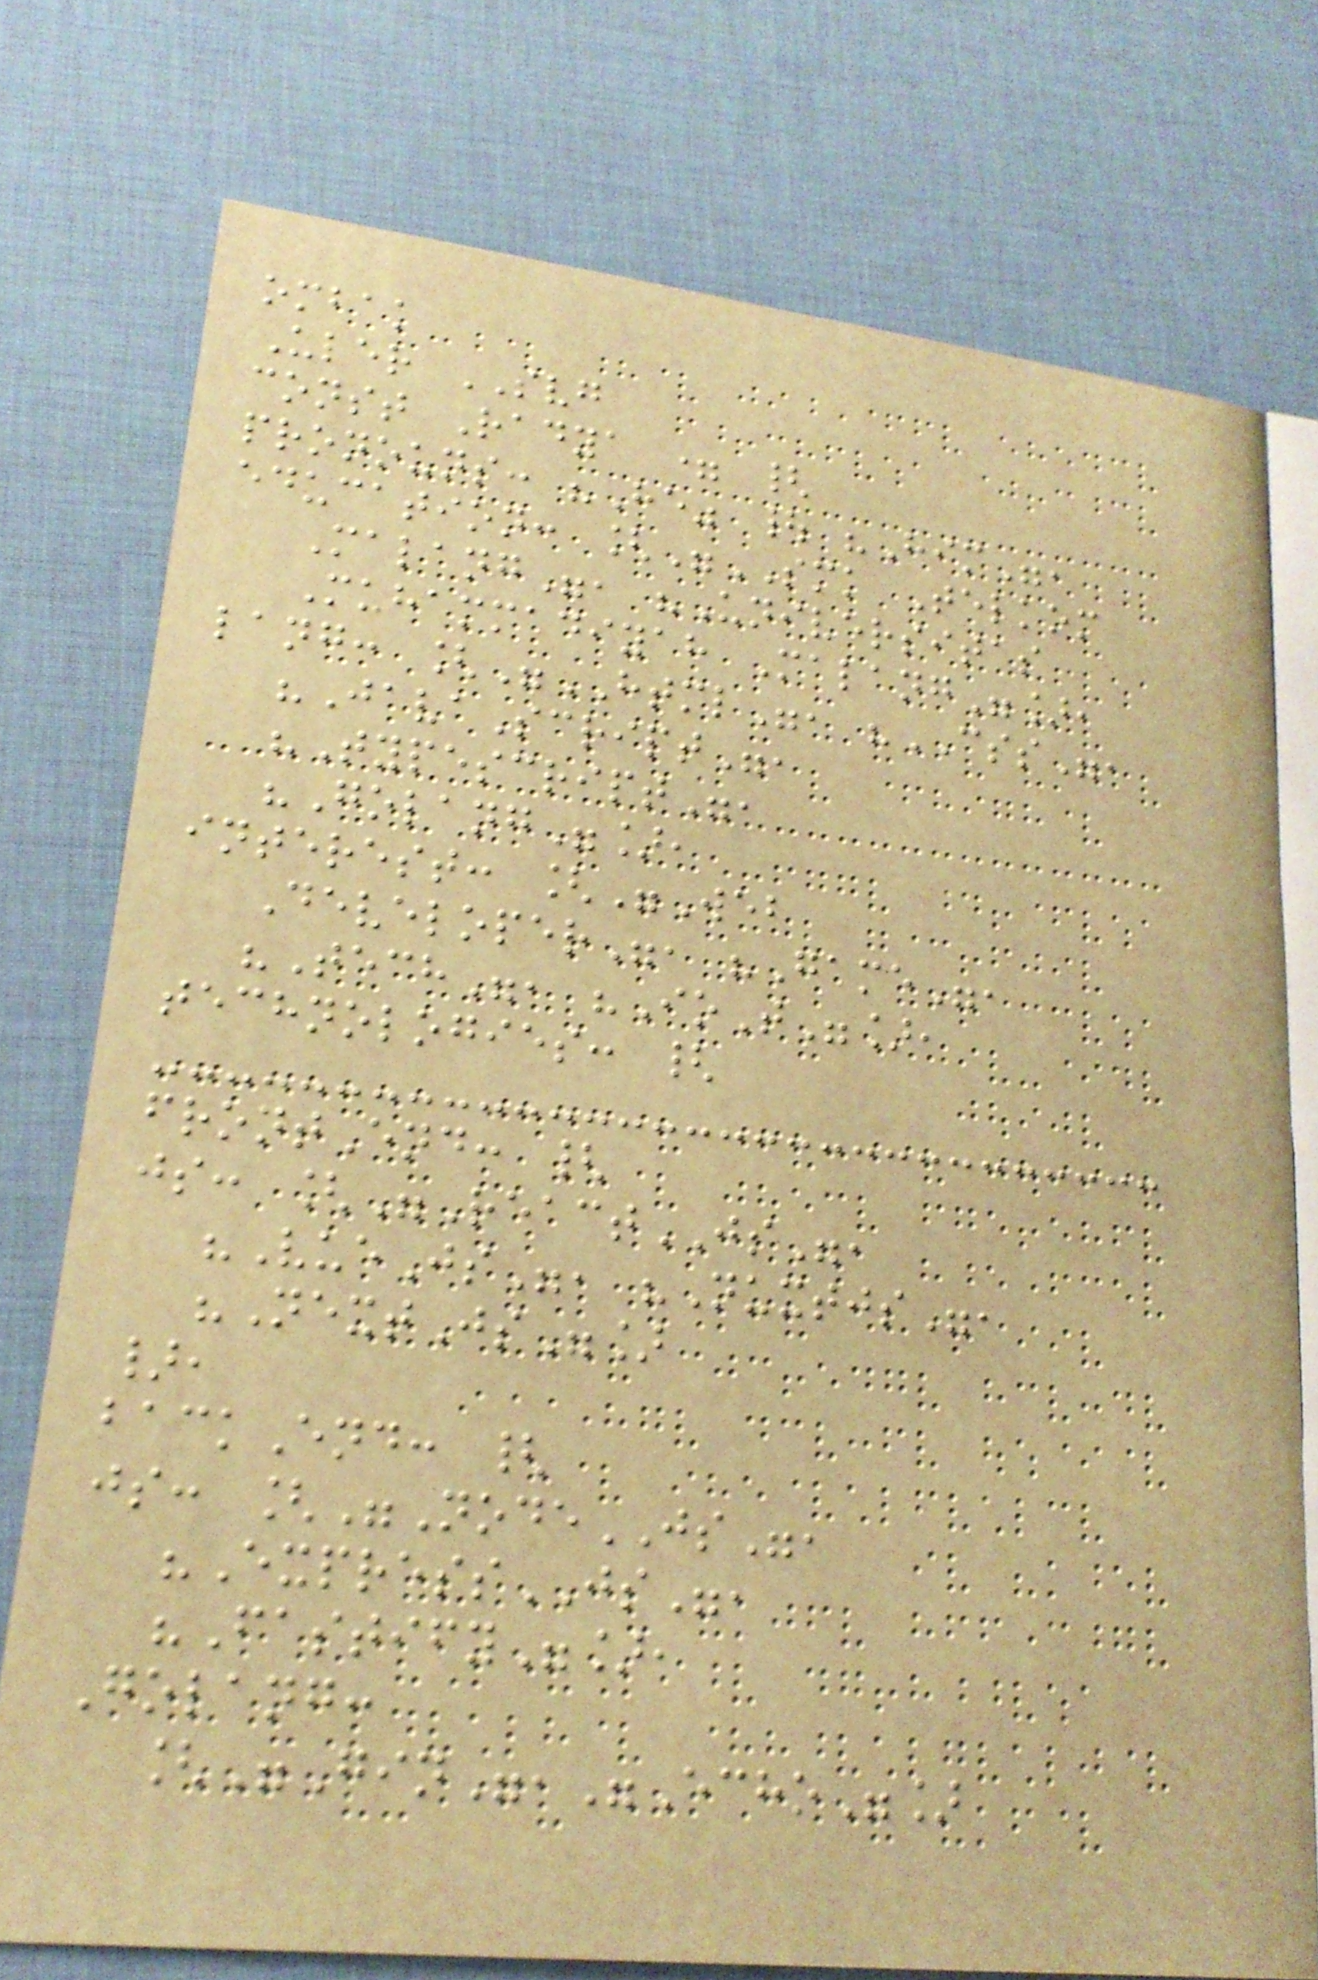ombak
Uler SVG
const Radya = {
pronouns: "He" | "Him",
education: ["SMK Telkom
Malang", "Universitas
Muhammadiyah Malang"],
lang: ["HTML", "CSS",
"JavaScript",
"Typescript",
"Golang"],
interest: ["Web
Developer", "Game",
"Tech", "IoT"],
technologies: {
frontEnd: {
js: ["ReactJS",
"VueJs", "Nuxtjs",
"NextJs"]
},
backEnd: {
js: ["NodeJS",
"ExpressJS",
"Fastify"],
Golang:
["Gin","Echo"]
